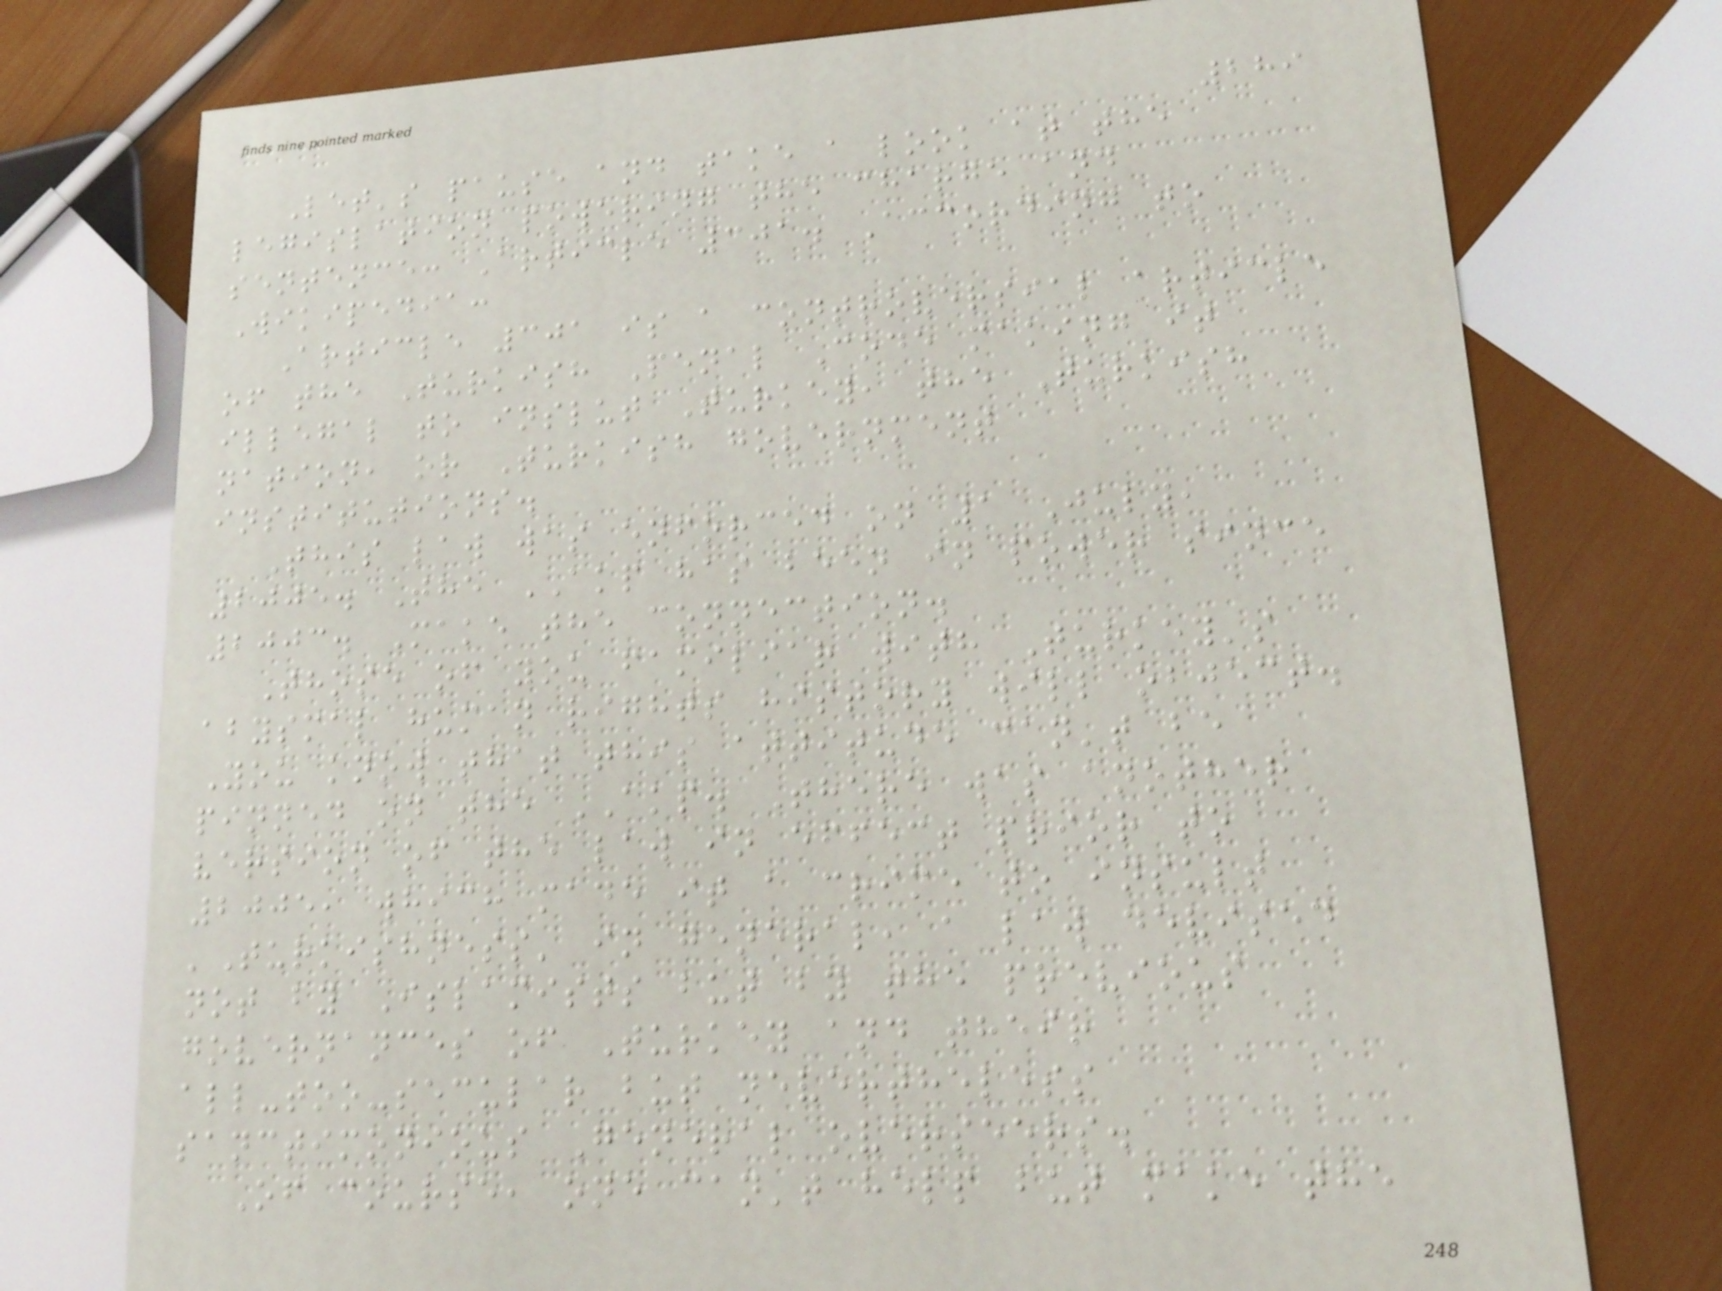289
Let's pause and take a look at the
legislation powering the charge and
sentence: Article 301. According to
Wikipedia:
Article 301 is a controversial article
of the Turkish Penal Code making it
illegal to inslut Turkey, the Turkish
nation, or Turkish government
institutions.
This law was enforced on 1 July,
2005. The AKP has been in power since
2003. Make the connection.
Those of you familiar with Turkey's
abysmal human rights history will object.
You know that this attitude can't be
pinned on the AKP. There was another
version of the law in effect prior to
2005, which made it a crime to insult
'Turkishness' in general, a law devised
not by Islamists but by the previous
governances of Turkey and their
all-too-secular but nevertheless
sanctimonious General overseers.
Of course, one can't help but make the
